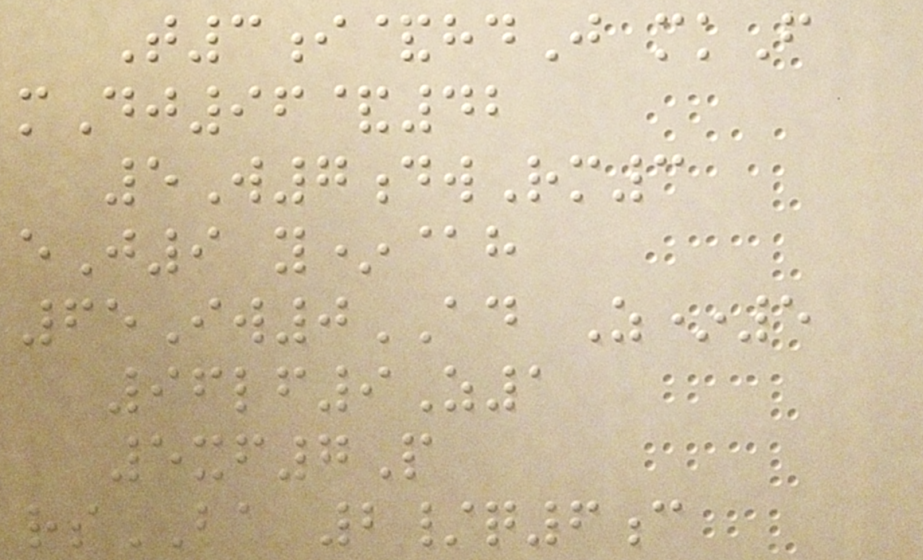T3i&hdJ mkF
mDj96&42
5W7dwRm3
eJ9 y*@h
65Iw0AD Z*5
96lf9Z1
5xf7P
rsBA 2/q6c
